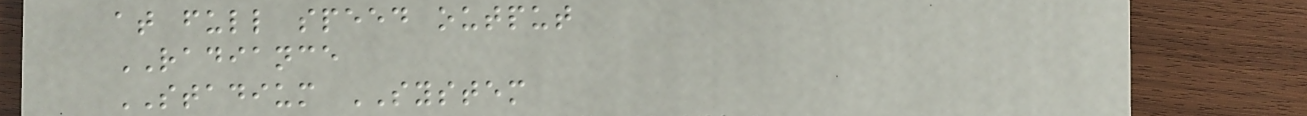at full speed output
RADIANCE
STADIUM SYSTEM
